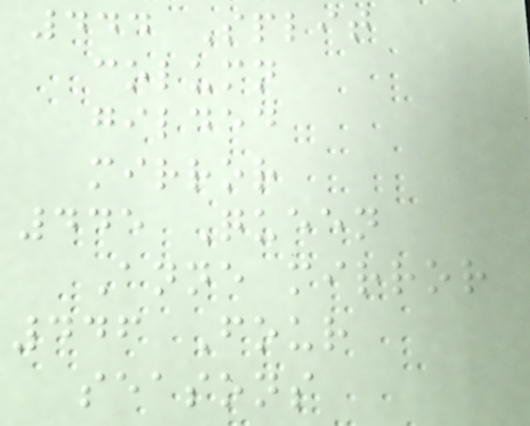444 Split
column
gilded
mirror
445 Queen
Anne mirror
446 Four
seasons
